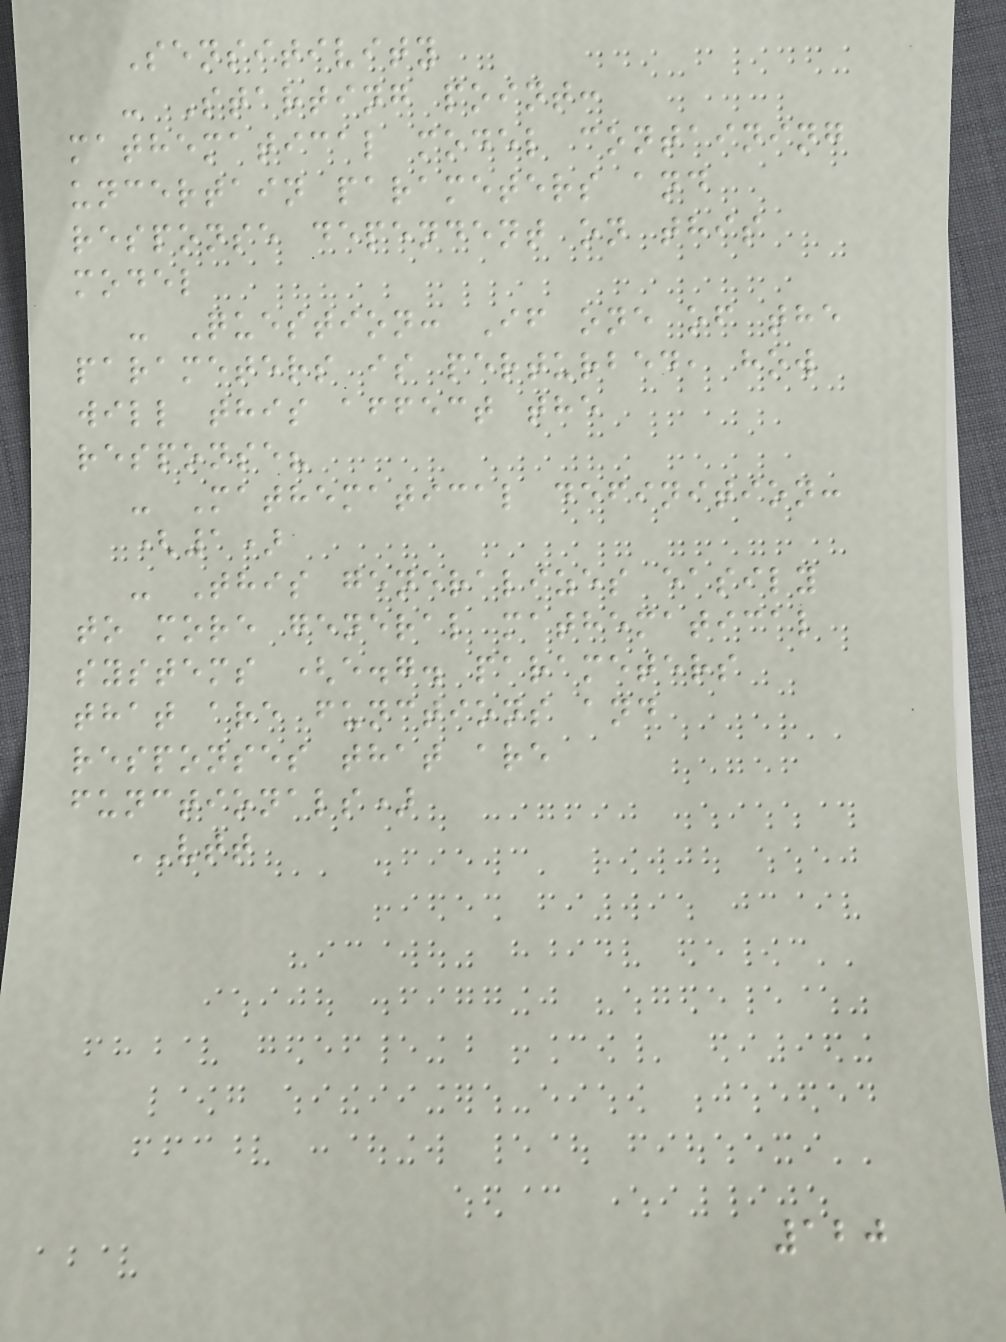Sensitivity
- Starting point:
mathematical model containing
uncertain parameters and
response dependent on this
model
- Question: If one of the
parameters is perturbed, how
will this affect the
response?
- Mathematical definition:
(1)
- This generalizes easily
to more general mathematical
systems (e.g. parameters
that are functions and
responses that are
functionals)
VTT
120
